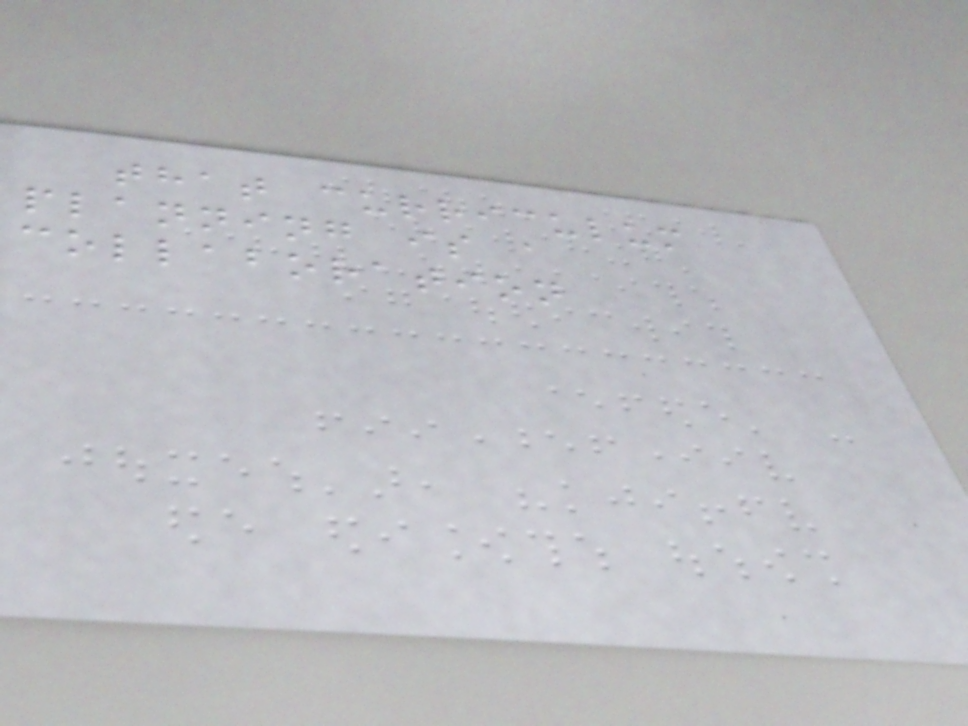that curriculum
planning is a
collaboration
